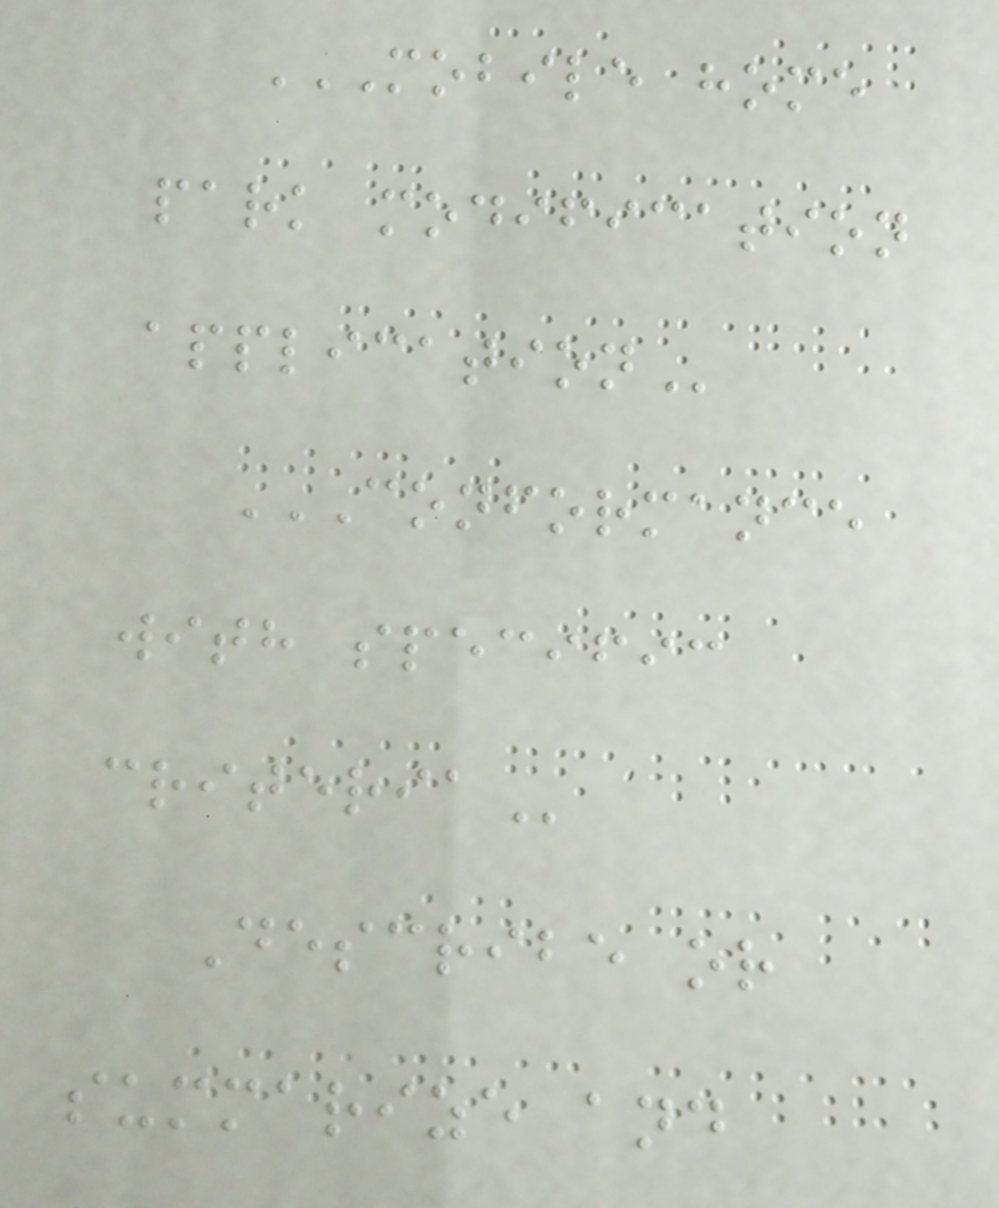MOBILE HOME
PARK MODIFICATION
APPLICATION
CONFORMANCE
WITH SPECIFIC
CRITERIA
Describe or
summarize and
